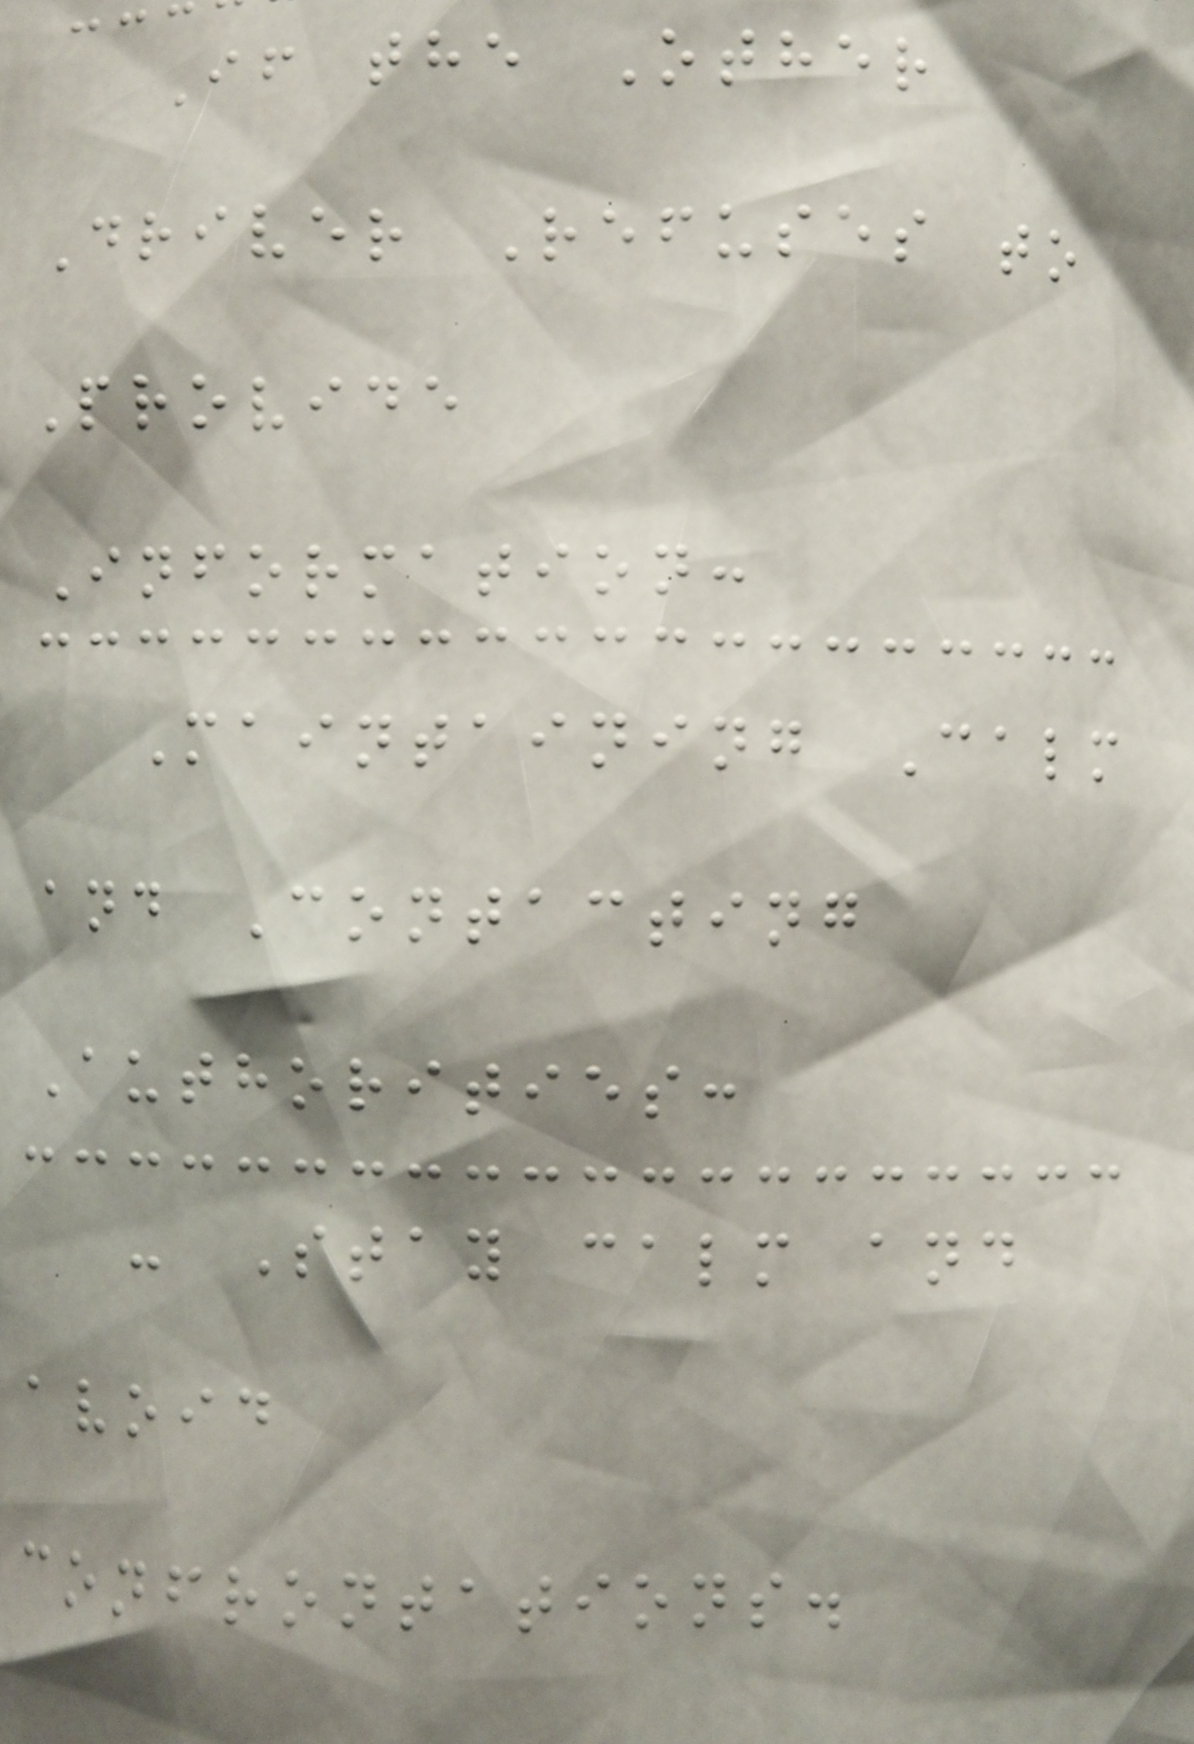If the Other
Driver Refuses to
Provide
Information:
Maintaining Calm
and Contacting
Authorities:
- Stay calm and
avoid
confrontations.
